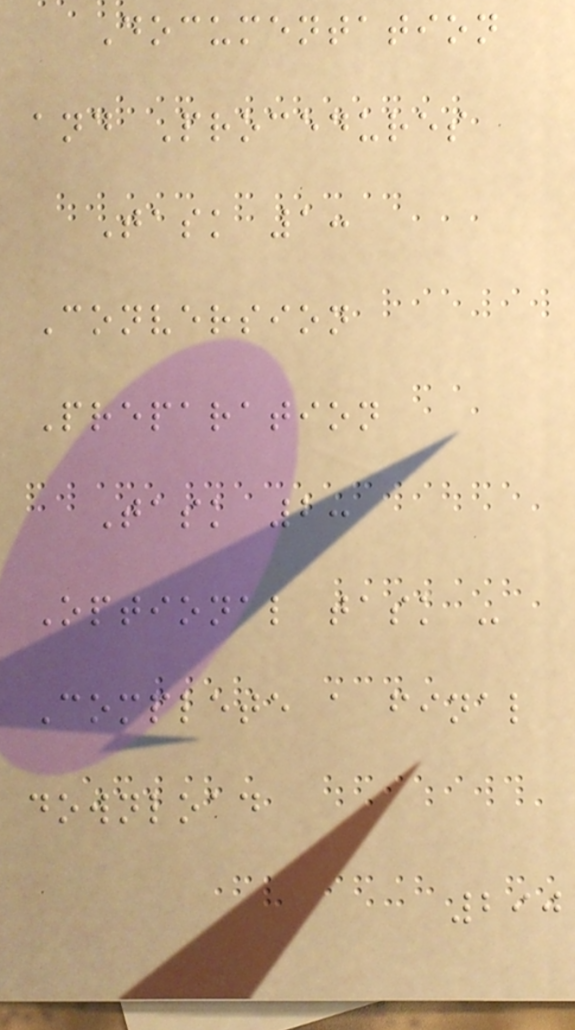Documentation
and Procedures
Task 1:
Conversion
Preparation
Task 2:
Optional task -
Complete a final
download
290
